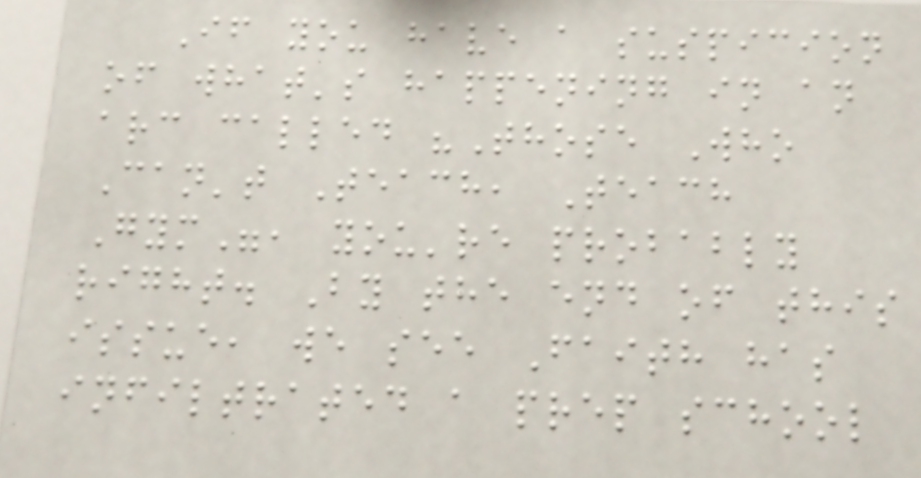If you have a suspicion
of what's happening in an
arc called "Those Who
Can't Teach, Teach
Gym", you're probably
right. By the end of this
issue, we see Faith has
infiltrated a prep school
